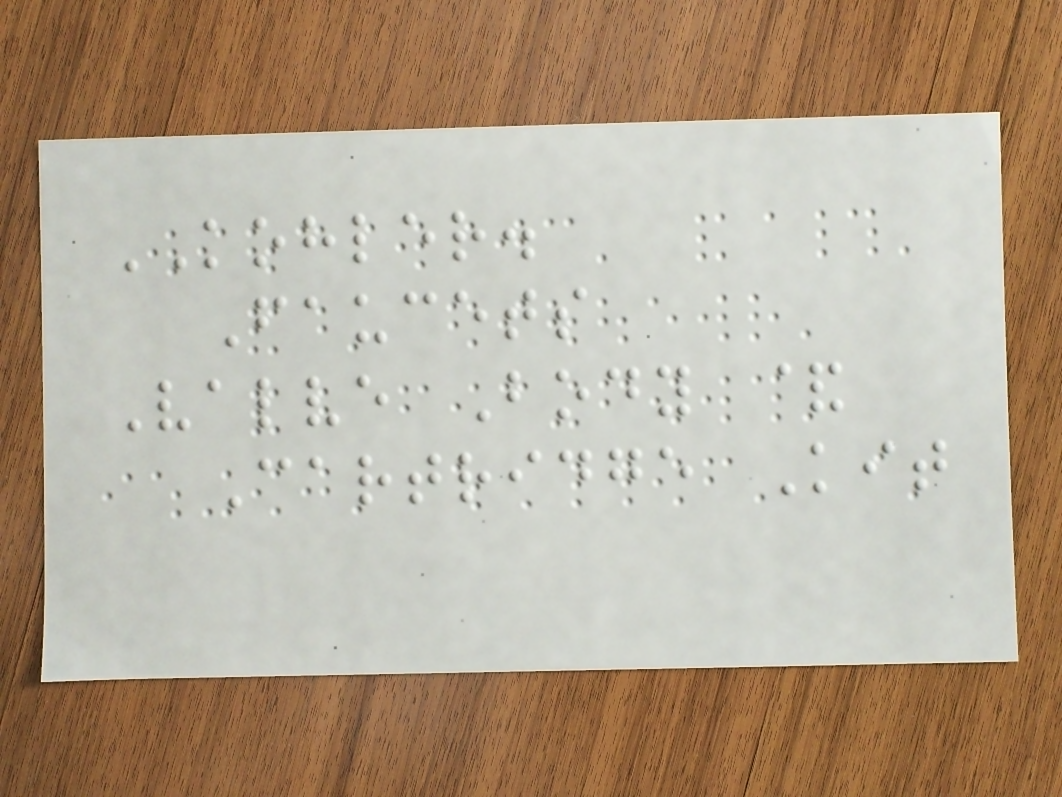KOHLER.
Faucets
Valve Body &
Cartridge Kit
